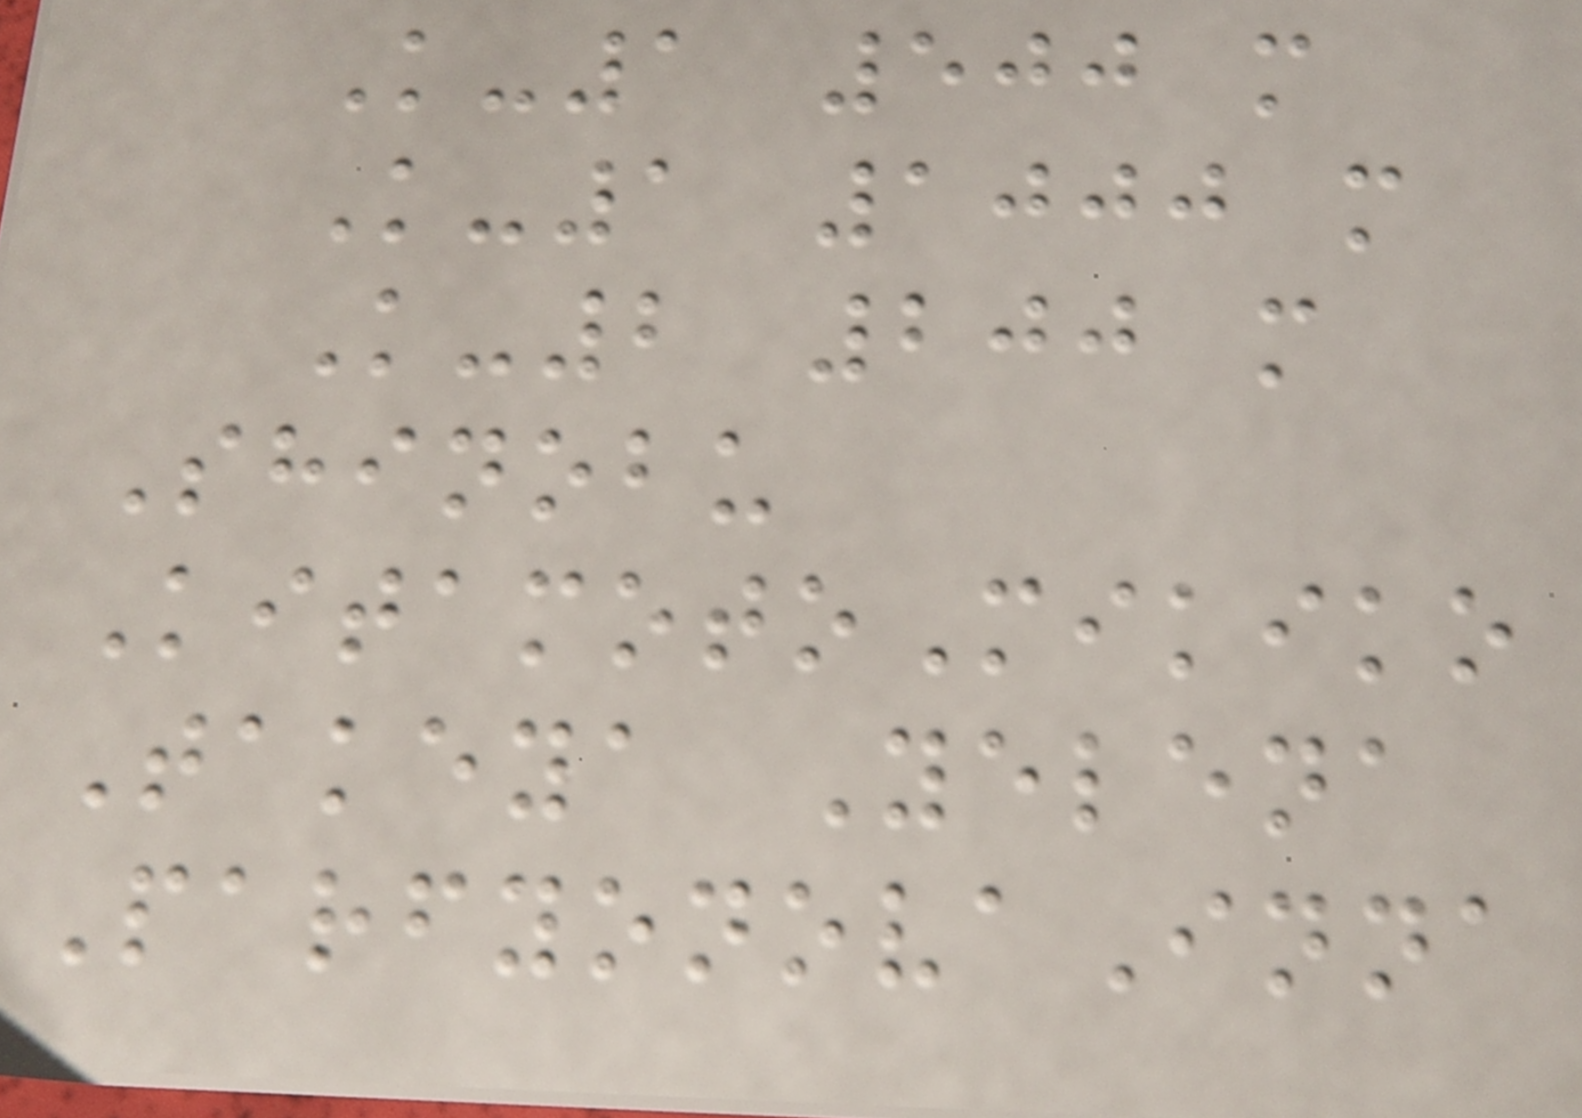K-1 500 m
K-1 1000 m
K-2 200 m
Shinobu
KitamotoMikiko
Takeya Yelena
ParfyonovaInna
